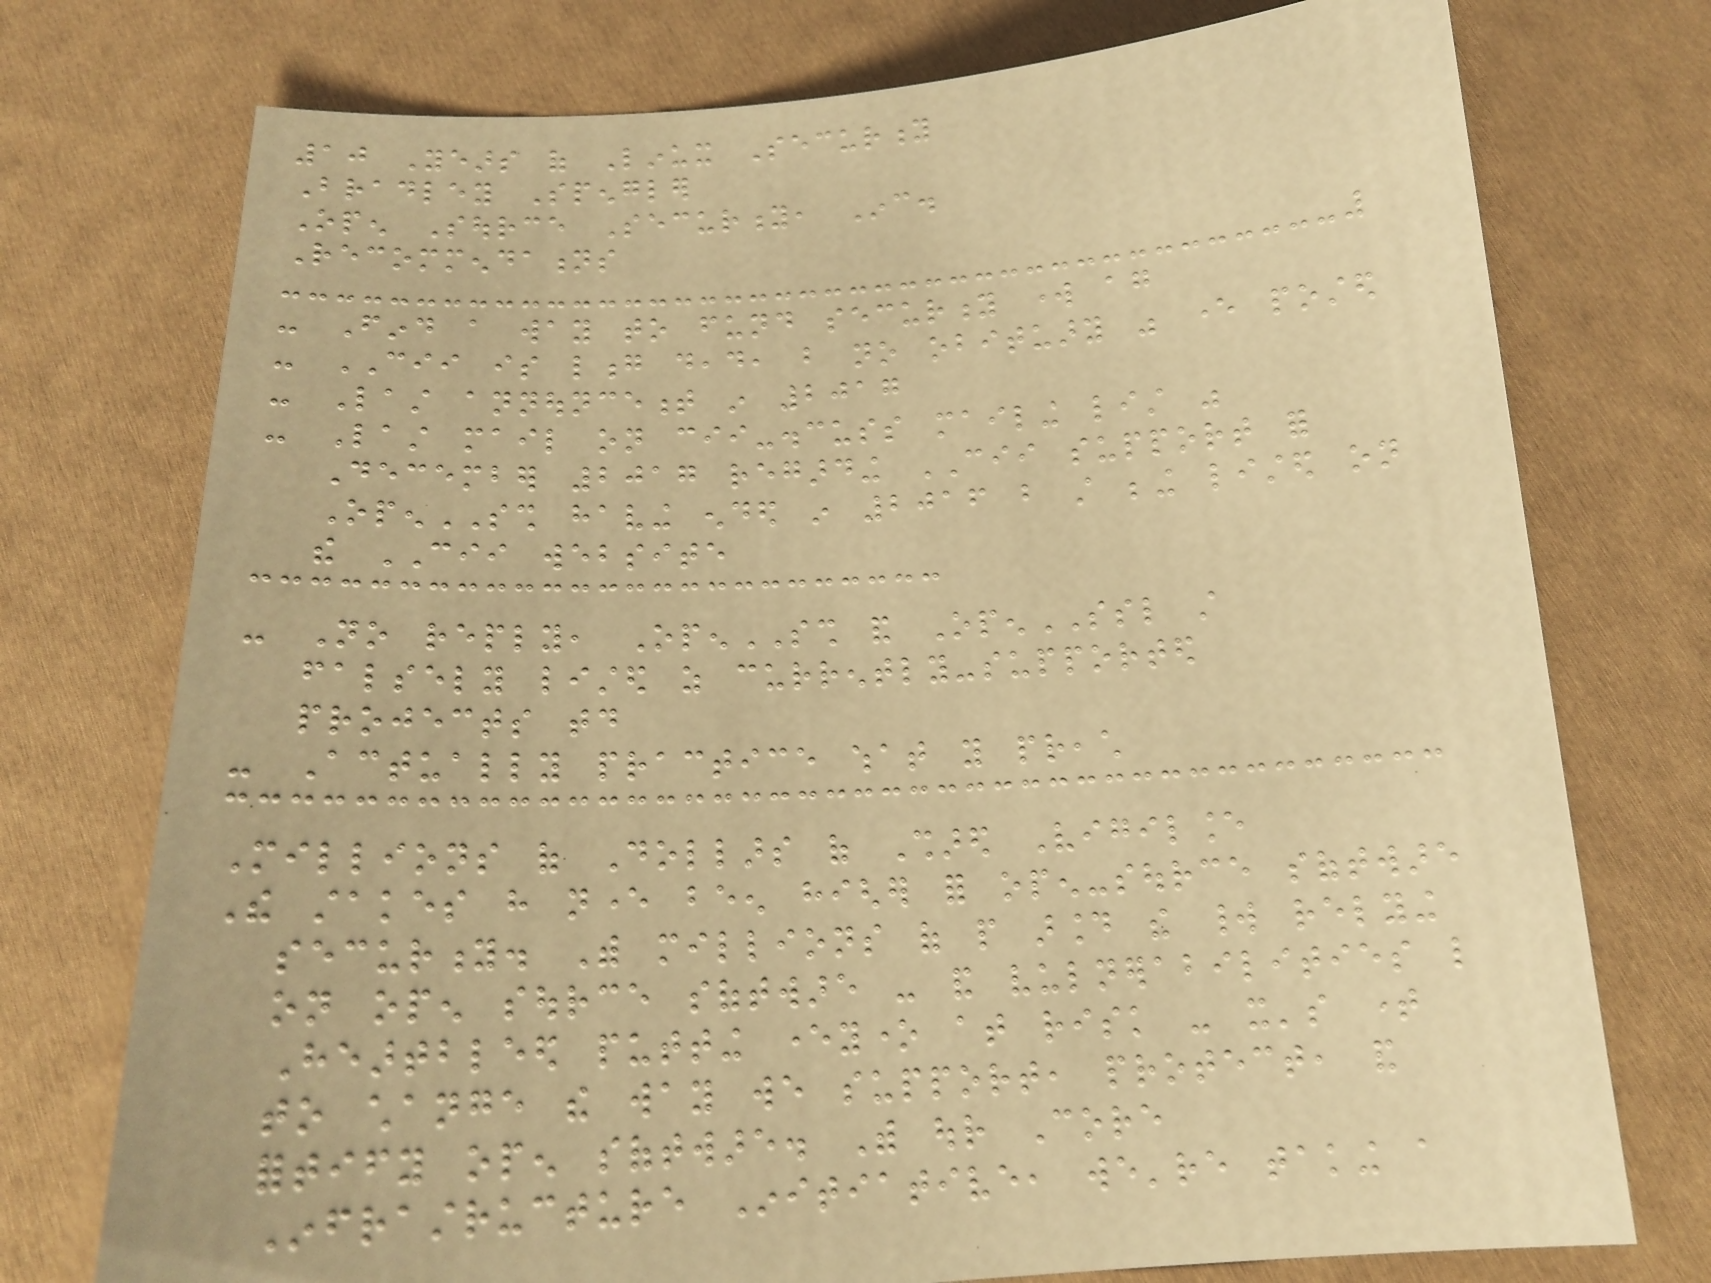10 Years of Linux Security
Bradley Spengler
Open Source Security, Inc.
Recommendations
- Find a way to fund security work again
- CII is long dead, but no obituary was ever posted
- Last announcement in 2017
- Last mail on cii-discuss mailing list was
December 2017 regarding CII support for
OpenSSH having ended in 2016 but still being listed on
the CII website
- No reply, OpenSSH and OpenSSL still
falsely listed as currently-supported
projects today
- Actually practice what you preach
Millions of Dollars of Shared Vigilance
The stakes have never been higher for open-source software
security. With millions of people around the world relying
on open source software - and vulnerabilities like
Heartbleed putting everyone at risk - it's time
to change the way we support, protect, and
fortify open software. With our Core
Infrastructure Initiative, we're taking a
